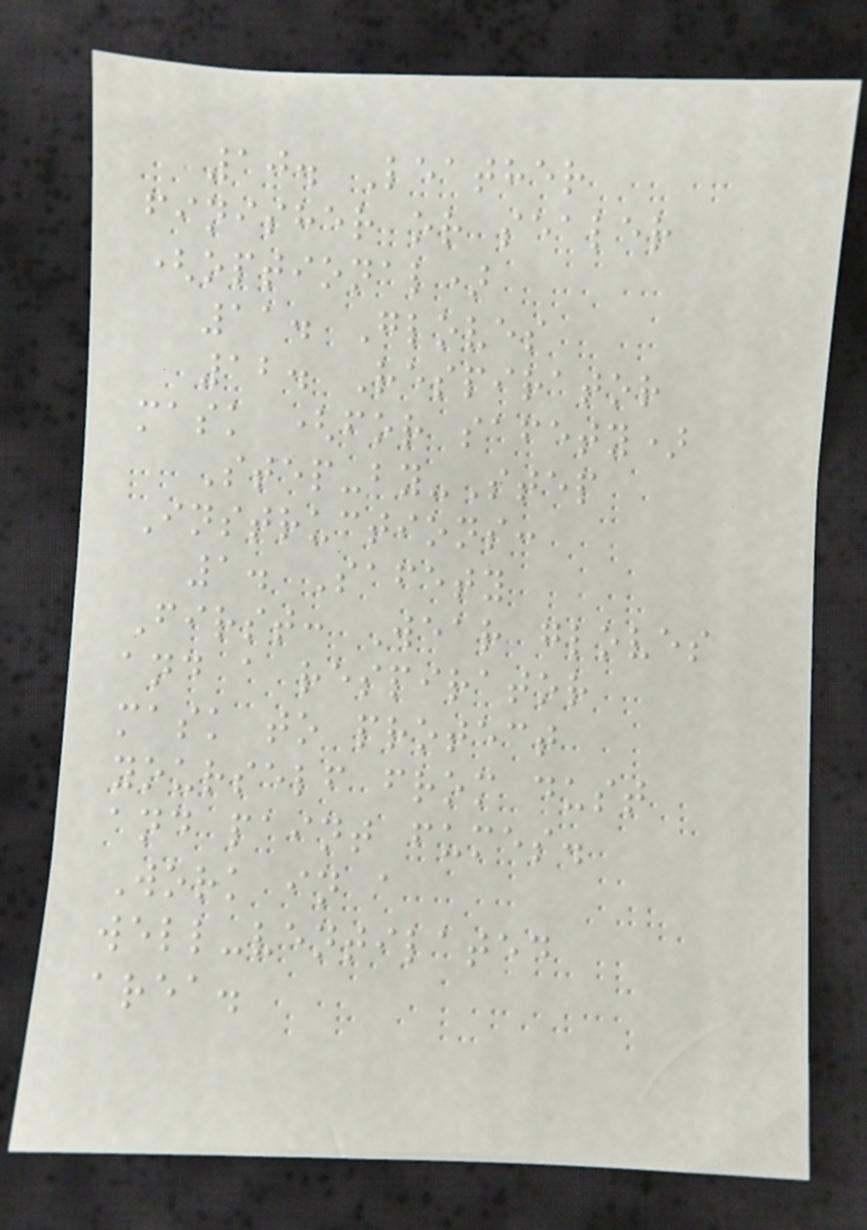10. Leather
finisher or sealer
(optional)
11. Gloves
12. Respirator
mask (for safety)
Step-by-Step
Instructions:
1. Safety
First: Wear gloves
and a respirator
mask to protect
yourself from dust
and paint fumes.
Work in a
well-ventilated
area.
